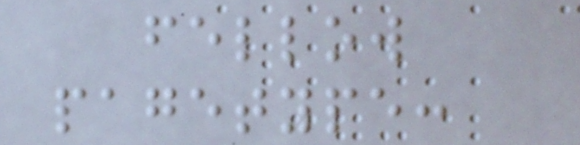fellow
pagetype:
